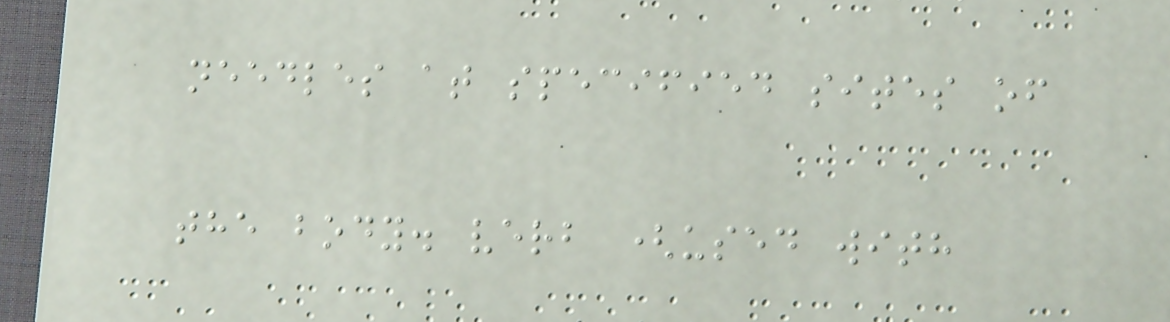needles at specified sites of
the body. verb (used with
